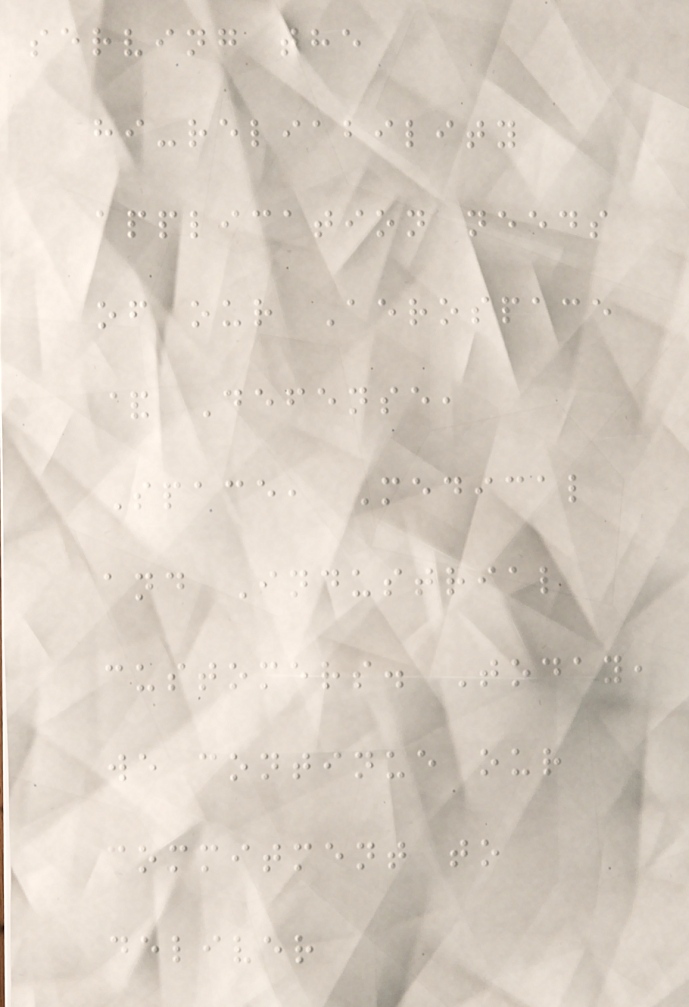serving the
hi-reliability
application needs
of our Aerospace
& Defense,
Space, Medical
and Industrial
customers. Today,
we continue our
commitment to
deliver
